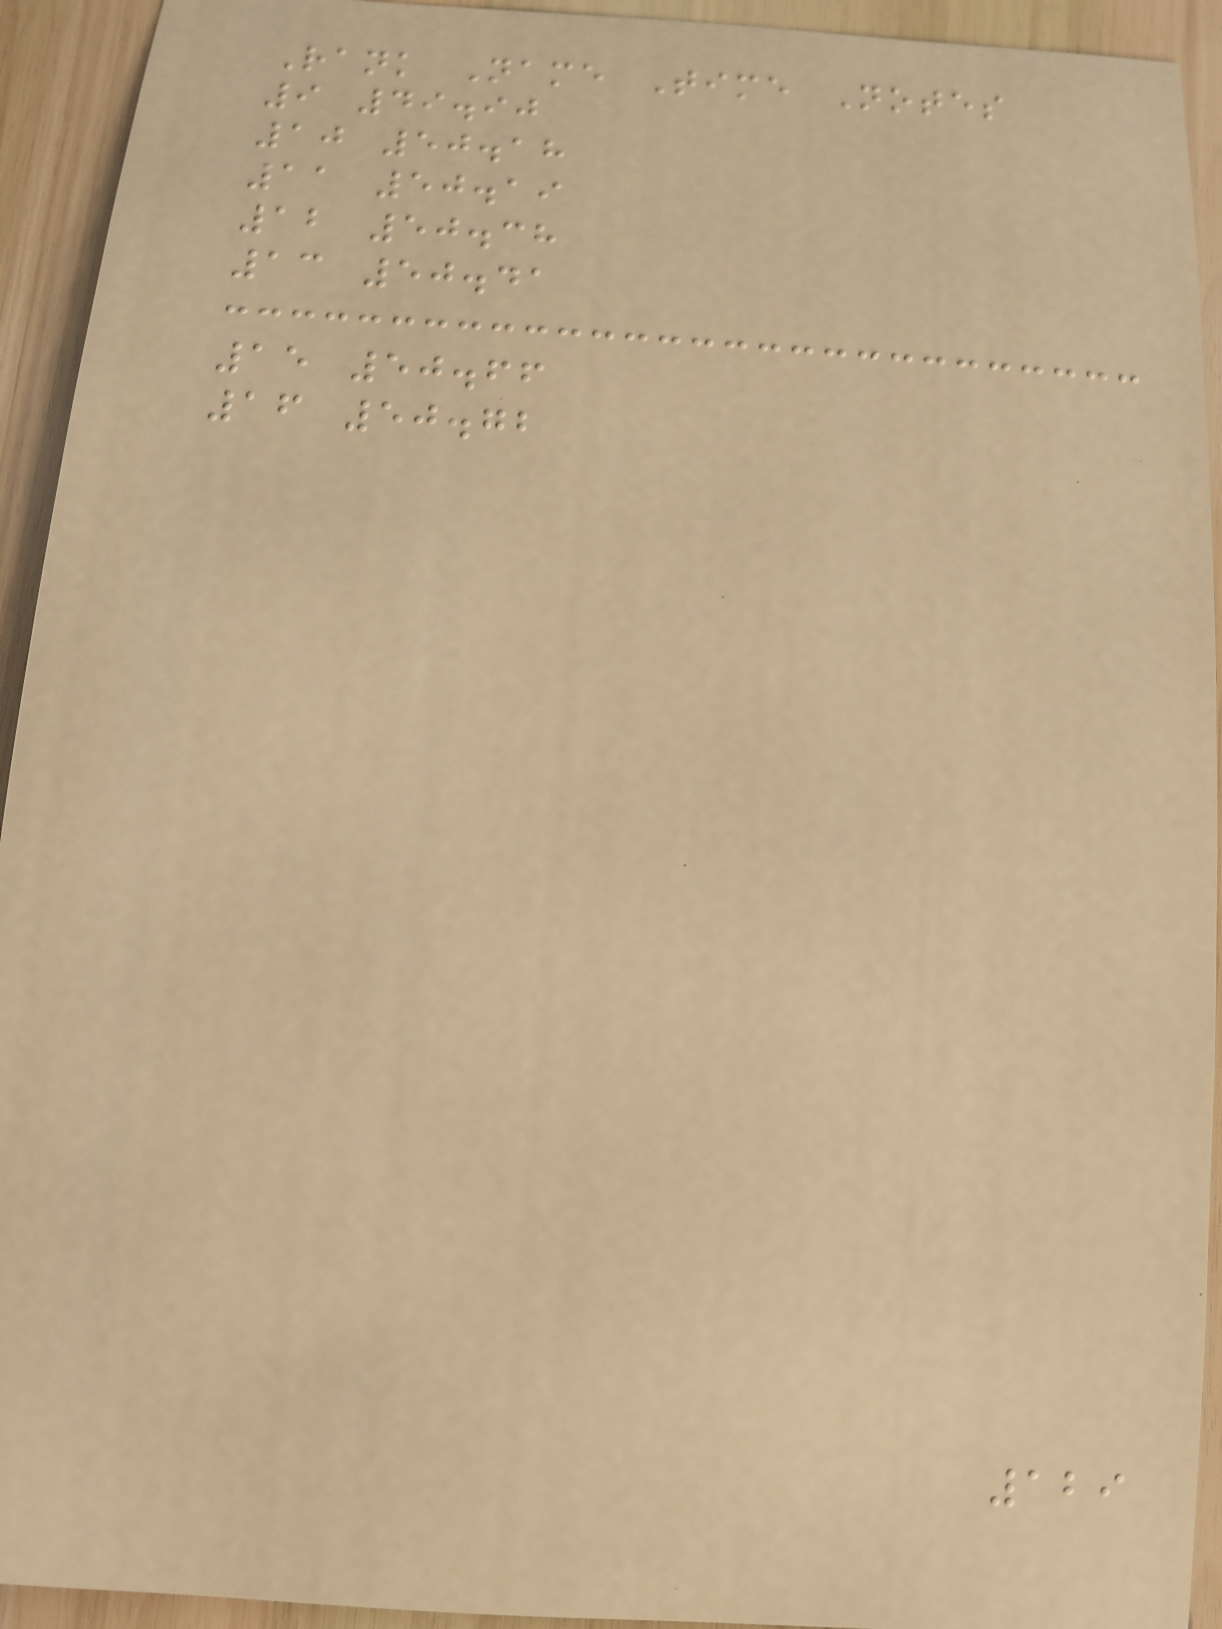Rank Name Time Notes
9 49.90
10 50.18
11 50.19
12 50.38
13 50.41
15 50.66
16 50.72
129
